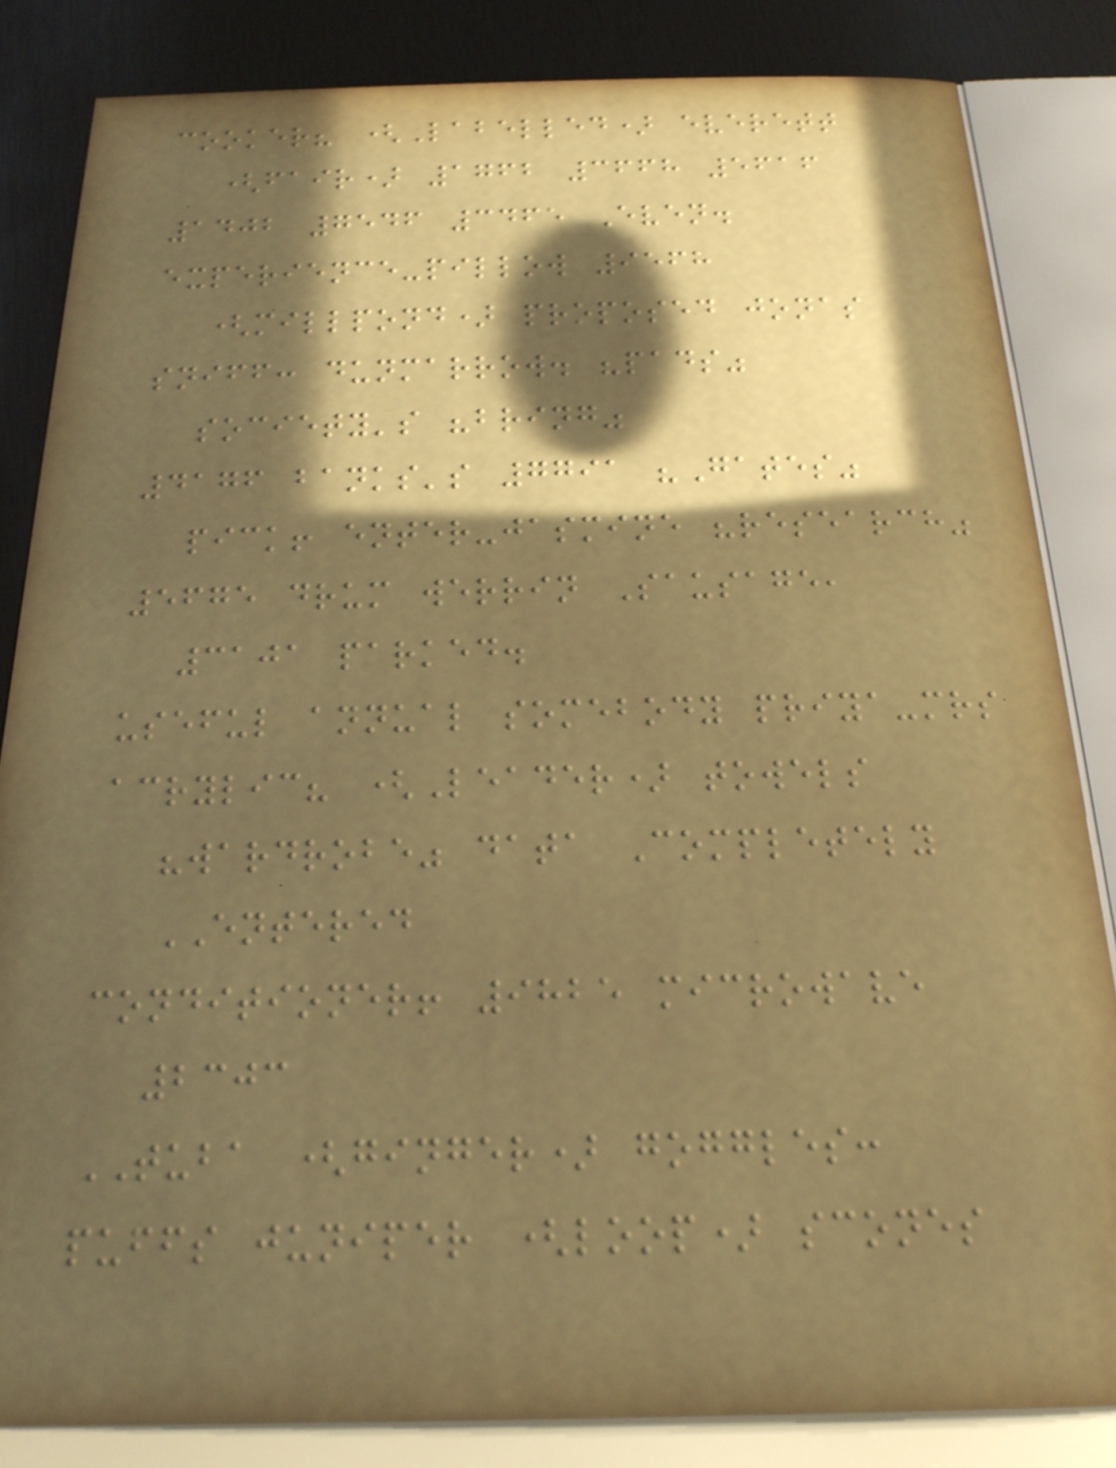cooker? (Labelled) everett
(fair) 1762 3668 5616
1402 7546 3465 Even.
experience-pillow 9568
(millpond) proposed jonas
sniff: dunmarrow. "pads"
society's "bring"
4176 banks's 7791 "Gates"
pick! enter-jasmine "research"
5675 drum werrin Sausage,
3101 parked.
useful annual somebody priya-mrs
acrylic? (Leader) towels
"wardrobe" data Completely
ENTERED
conditioner! 9825 microwave
2303
TUBA (ginger) goggles:
puffs juniper (loop) scones
